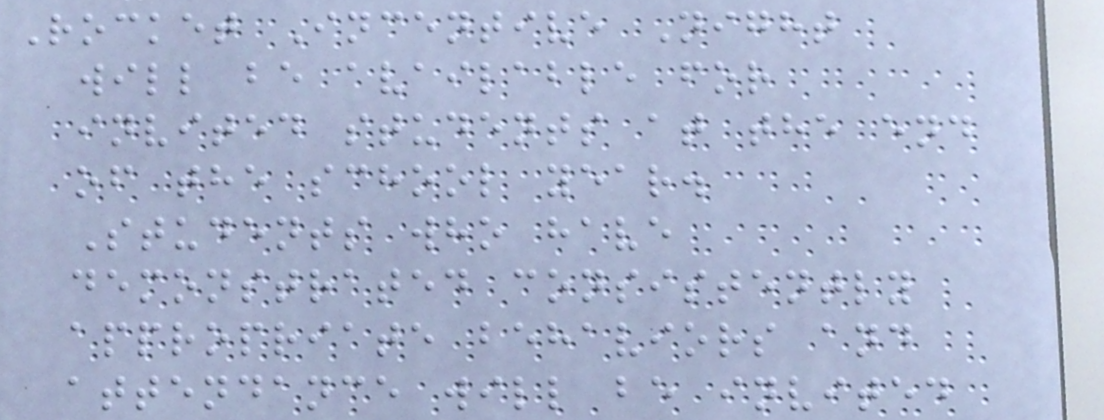Rocket Incentive Night
will be available for
invited students at the end
of the school year.
Students who have
demonstrated consistently
appropriate behaviors and
attendance will be invited
